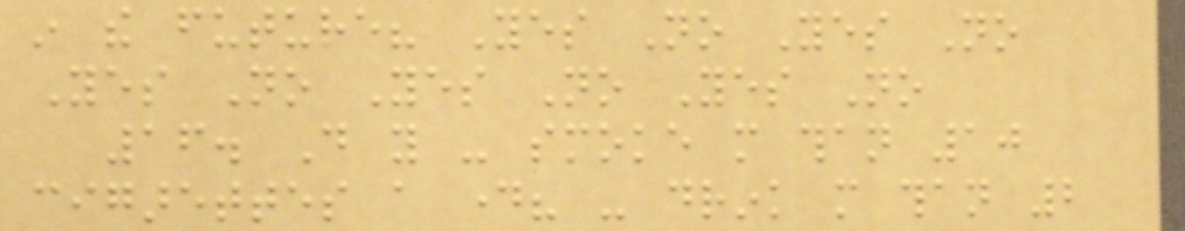in the future? Yes No Yes No
Yes No Yes No Yes No
16. Do you - smoke more than 10
cigarettes a day? - drink more than 2
